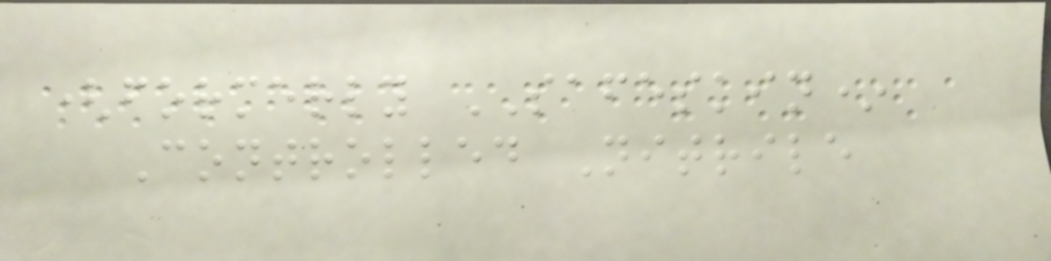(formerly SAFESKIN*
Controlled Nitrile
